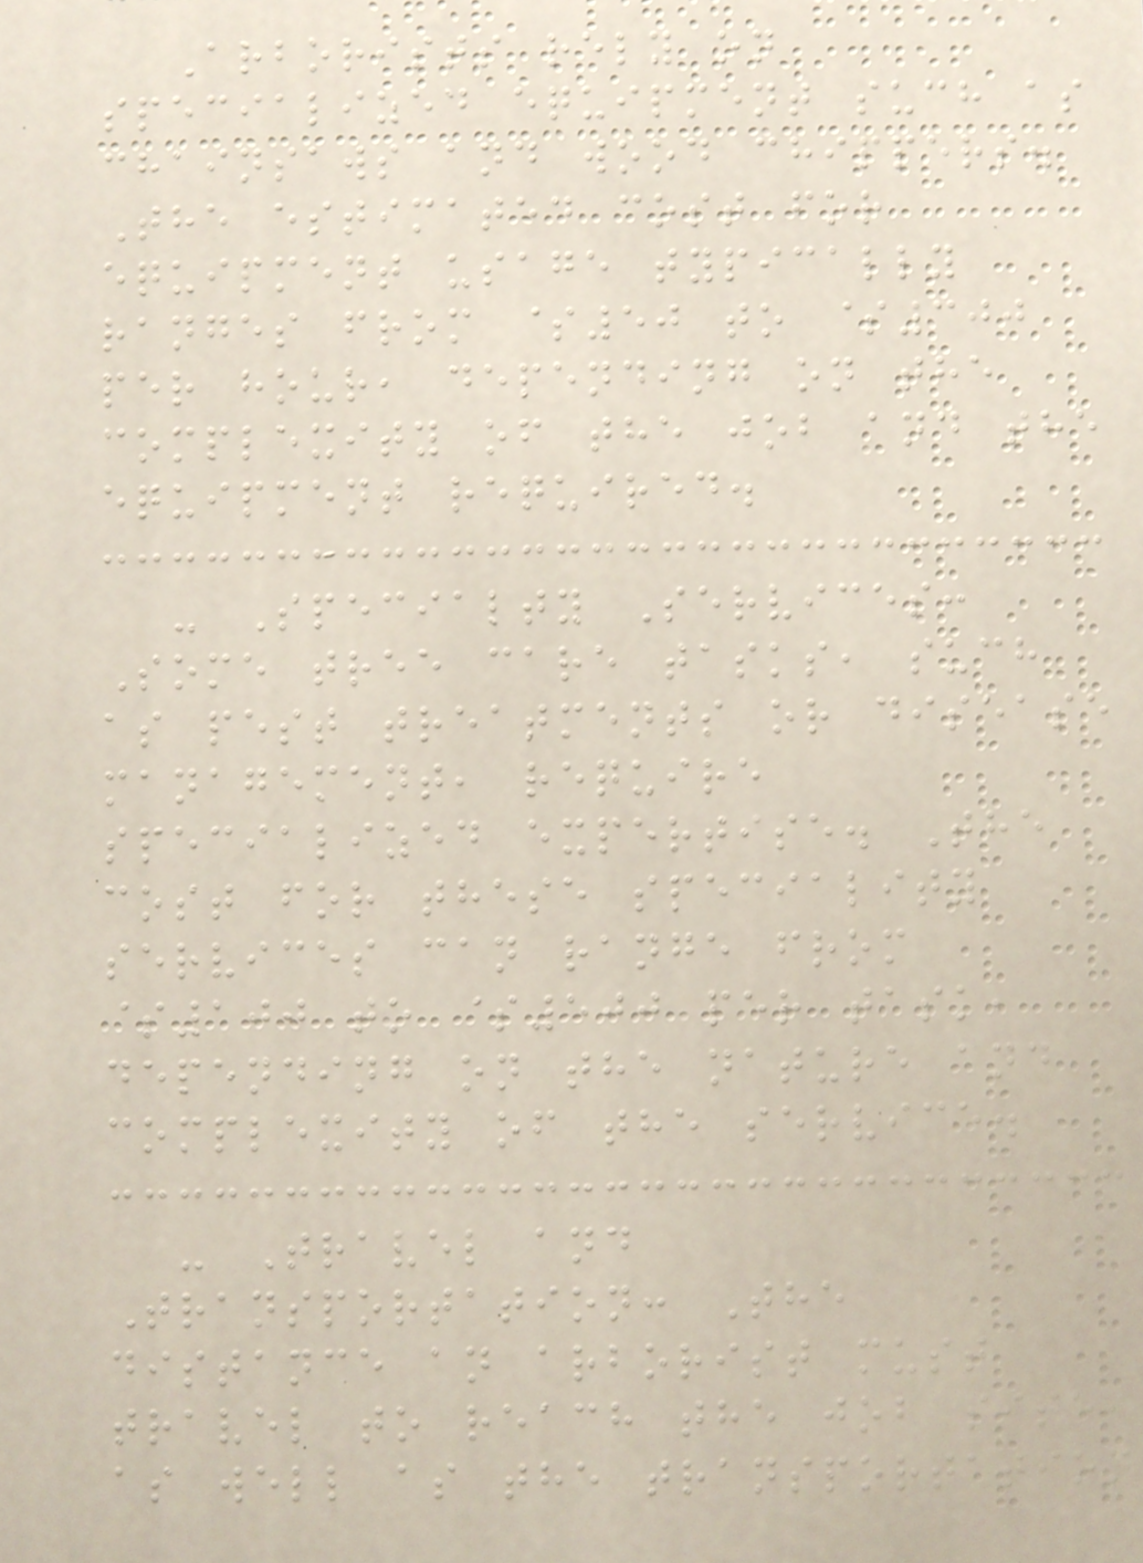Arborists rely on
specialized equipment such as
chainsaws and wood chippers.
The estimated cost for
equipment usage typically
ranges from $50 to $300
per hour, depending on the
complexity of the job and the
equipment required.
- Specialty Services:
Some tree care tasks, such
as pest treatments or disease
management, require
specialized expertise. The
cost for these speciality
services can range from
$100 to $500 per task,
depending on the nature and
complexity of the service.
- Travel and
Transportation: The
distance an arborist must
travel to reach the job site,
as well as the transportation
